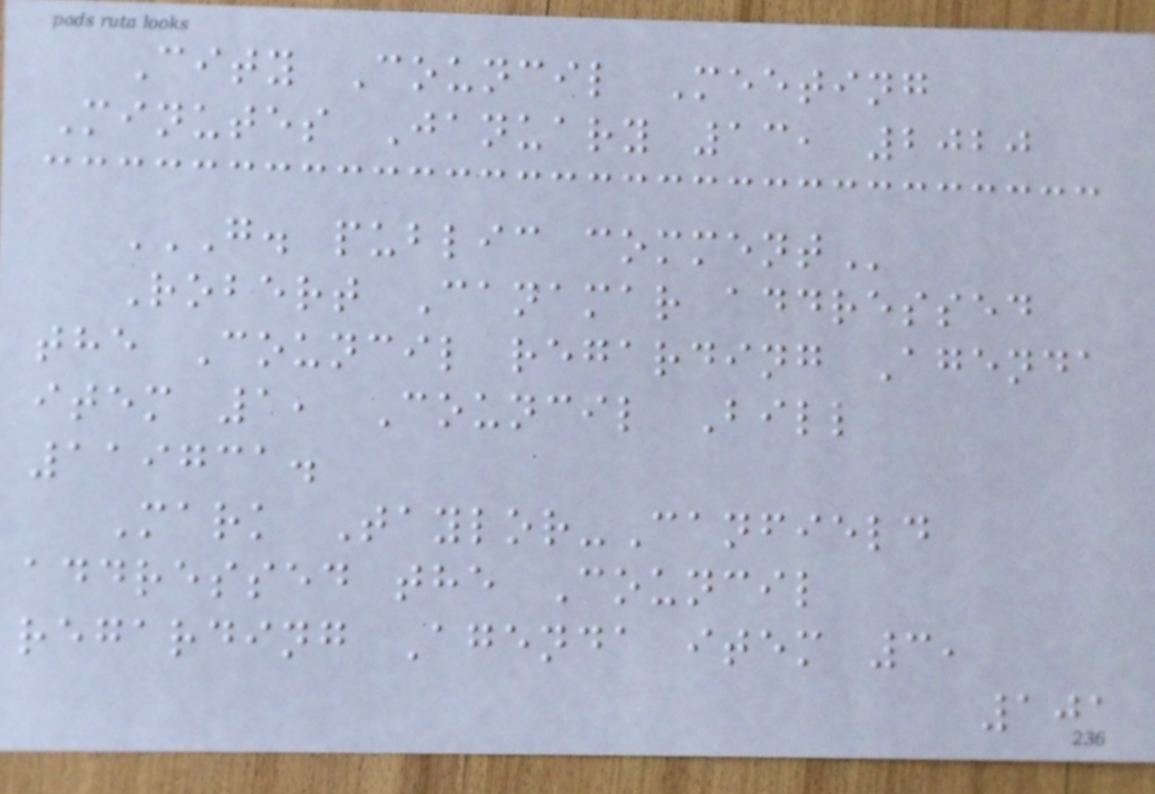City Council Meeting
Minutes January 13, 2020
G. PUBLIC COMMENT
Robert Canamar addressed
the Council regarding Agenda
item 1, Council Bill
119731.
Mark Taylor-Canfield
addressed the Council
regarding Agenda item 3,
101
